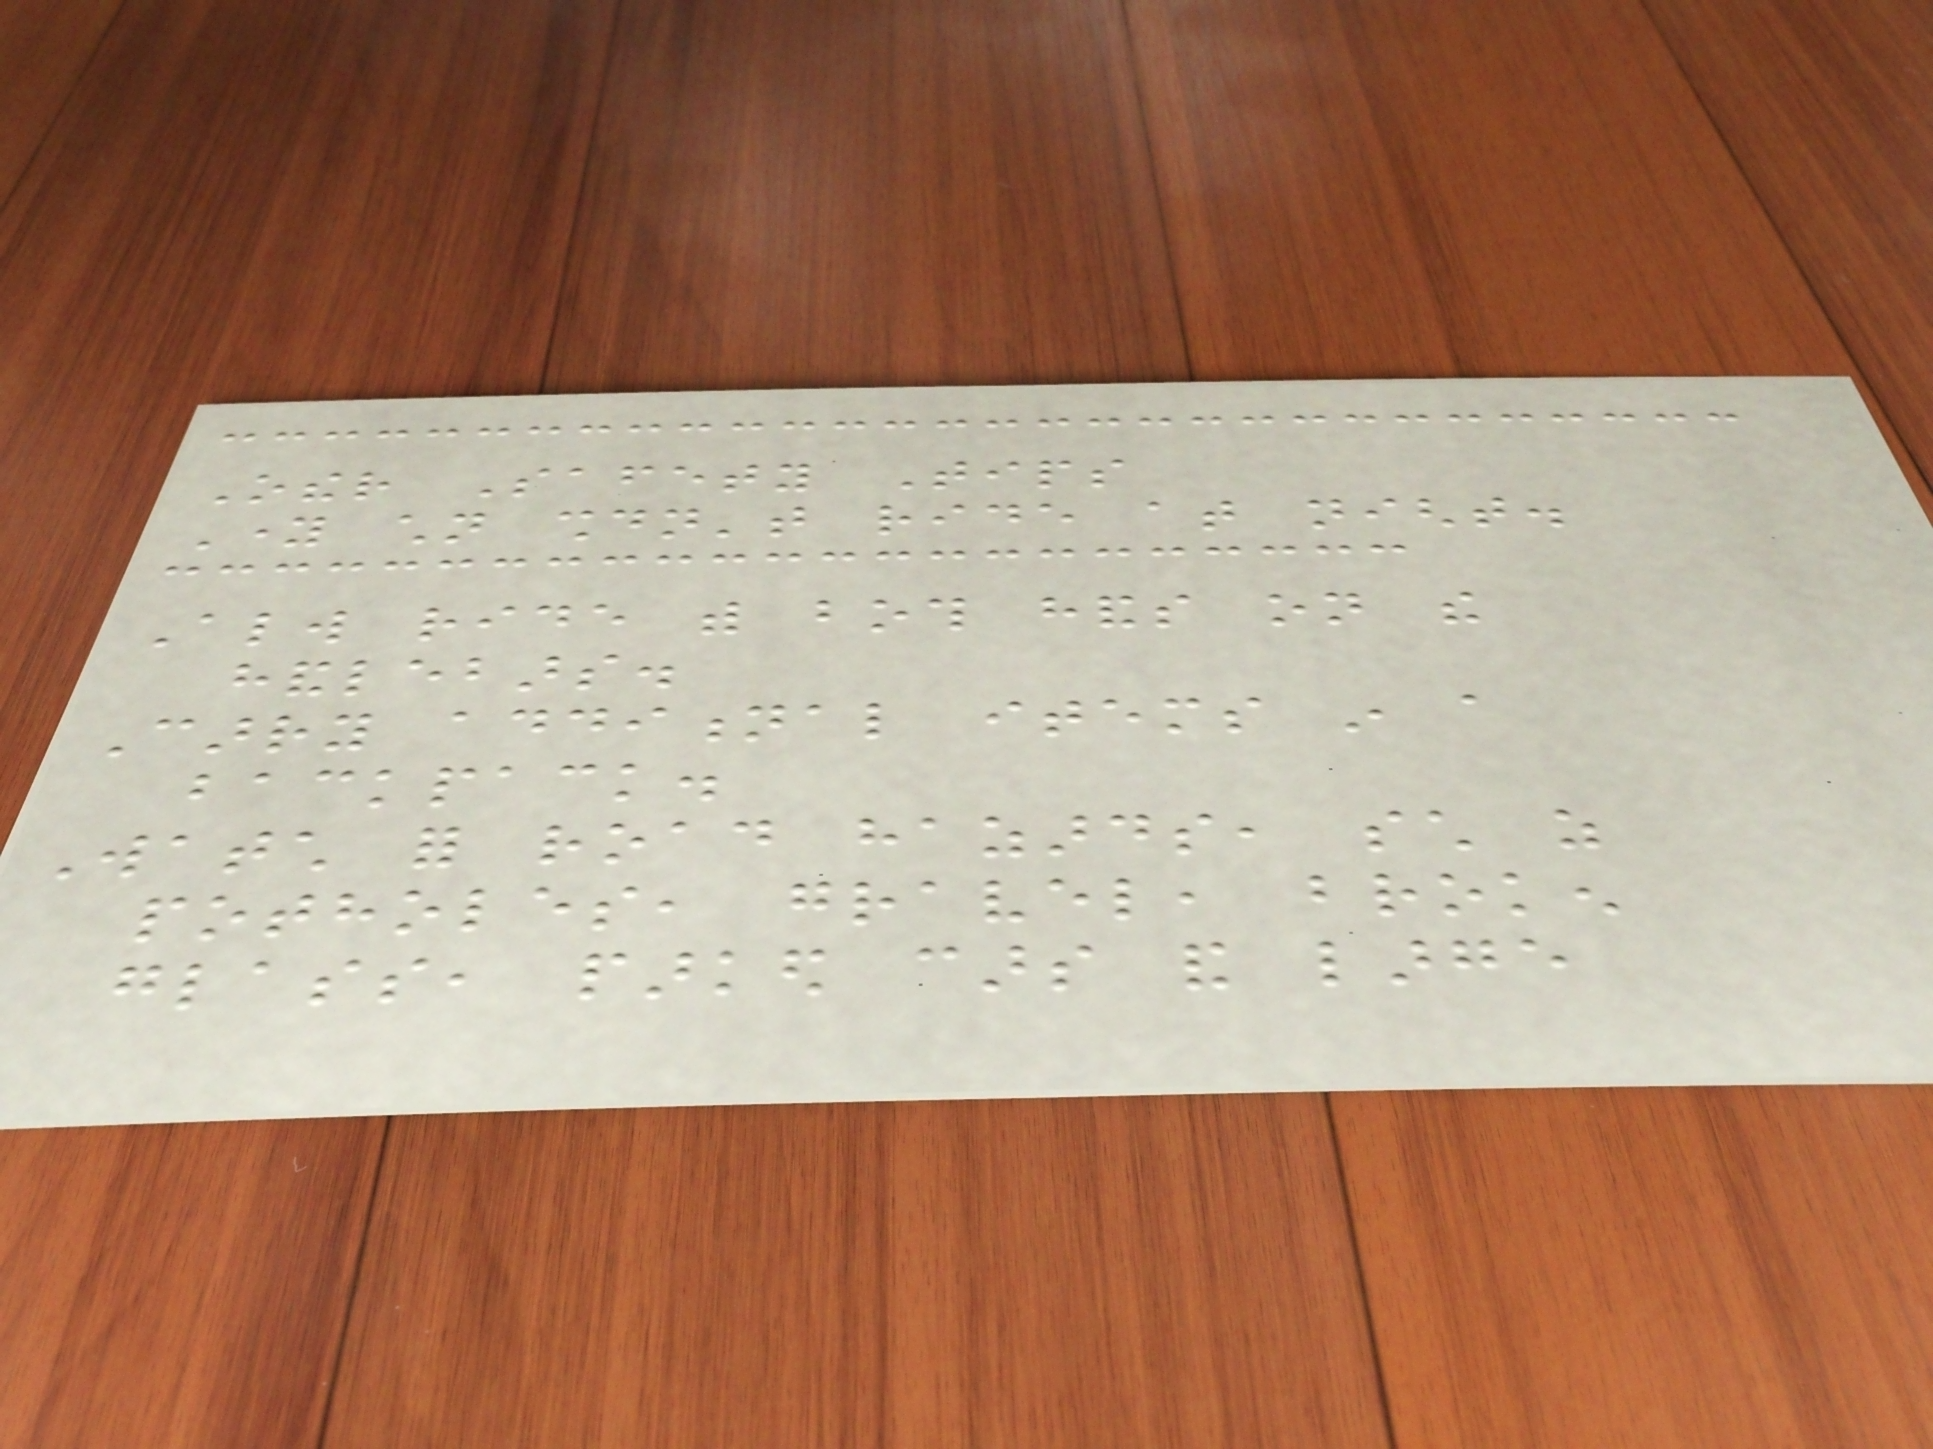Other Safety Tips
Young children shouldn't ride at night.
Always ride with both hands on the
handlebars.
Carry additional items in a
backpack.
Watch for road hazards, such as
potholes, gravel, broken
glass, parked cars and large
